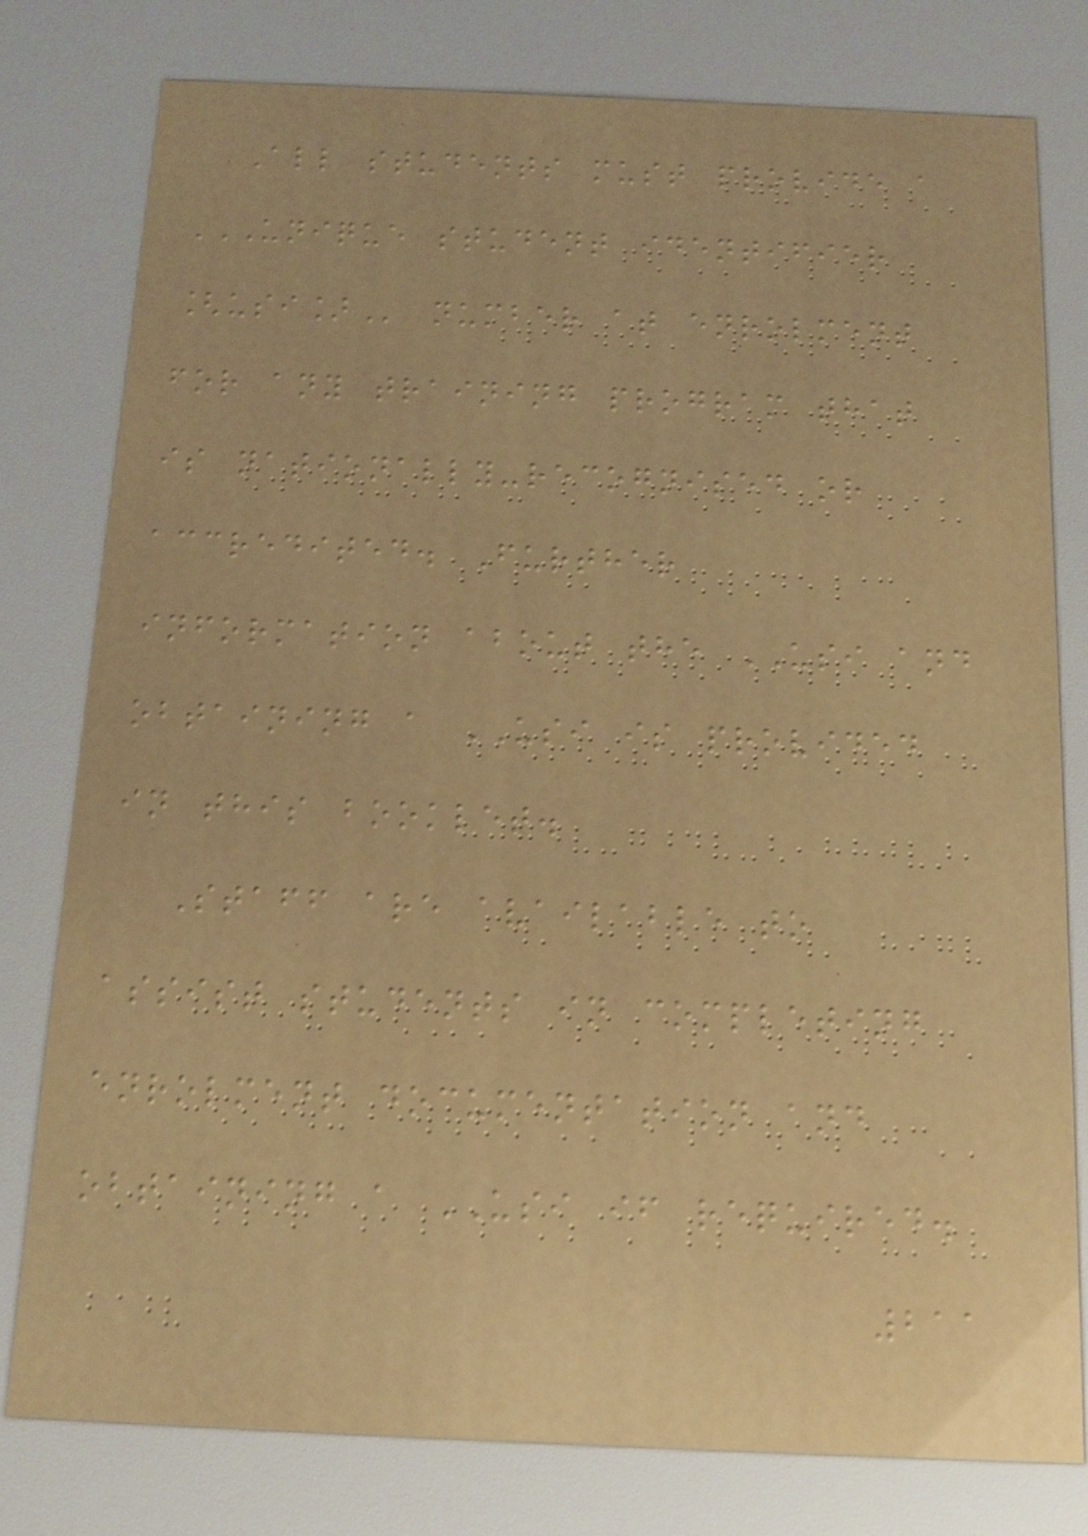All students must provide a
UNIQUE STUDENT IDENTIFIER
[USI] number at enrolment
for any training program that
is nationally-recognised or
accredited. Further
information about the USI and
obtaining a USI is provided
in this booklet.
Staff are available to
assist students in completing
enrolment documentation and
obtaining a USI if required.
211
